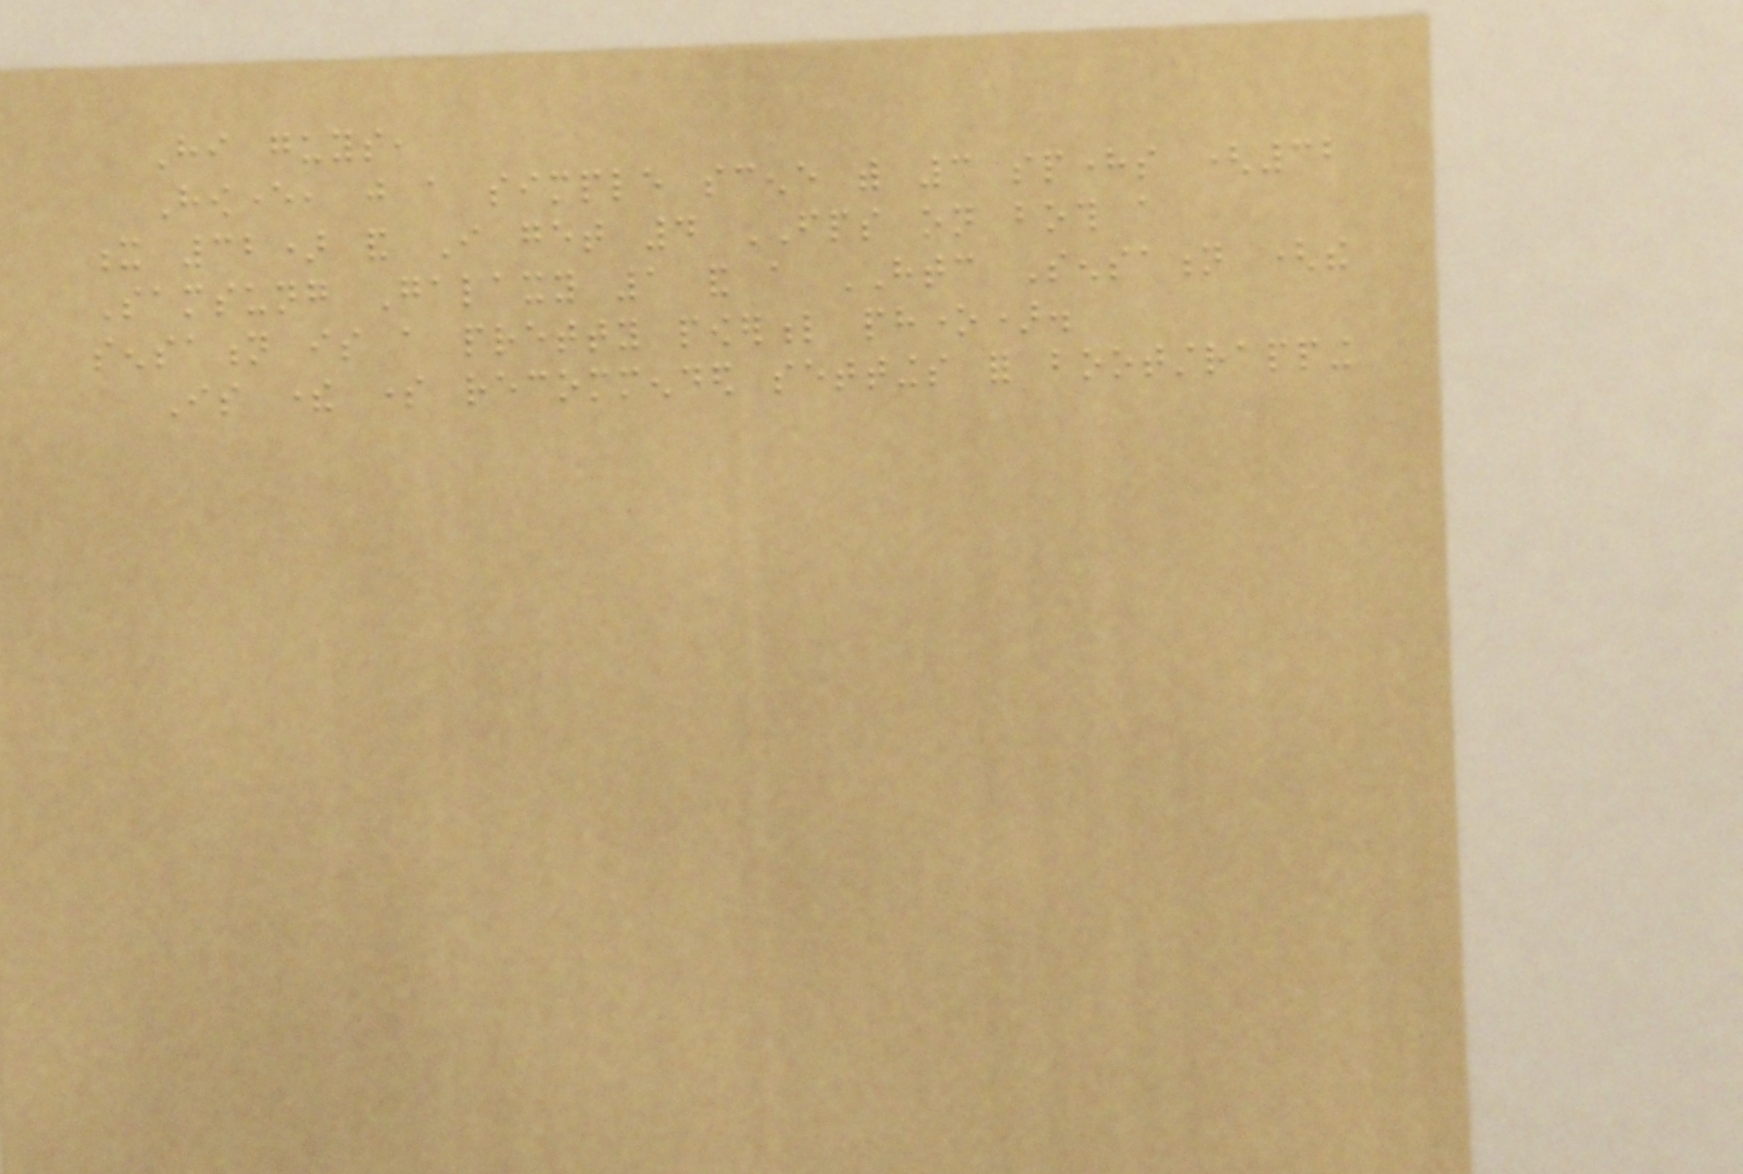Hi guys,
However, just a simple scene with 3 spheres (32
x 32) and I get 4 FPS on both a
Samsung Galaxy 1 and a HTC Sensation (the
sensation is a pretty powerful phone).
Is there some recommended settings for bootstrapping
